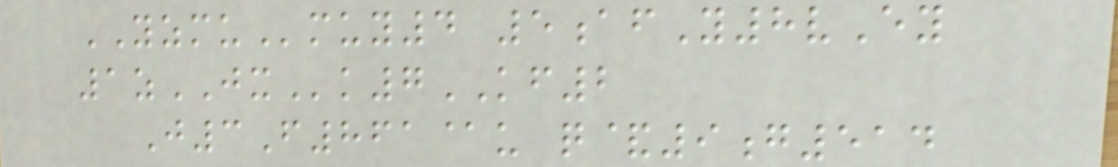YZMUmuy4 5afY8vEy
1zJXk7KF2
J3F861@u q&9g514
